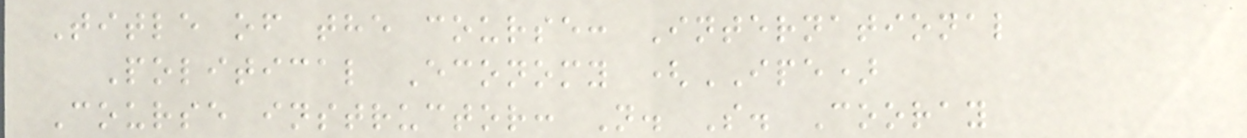Title of the course: International
Political Economy (IPE)
Course instructor: N. S. Cooray
